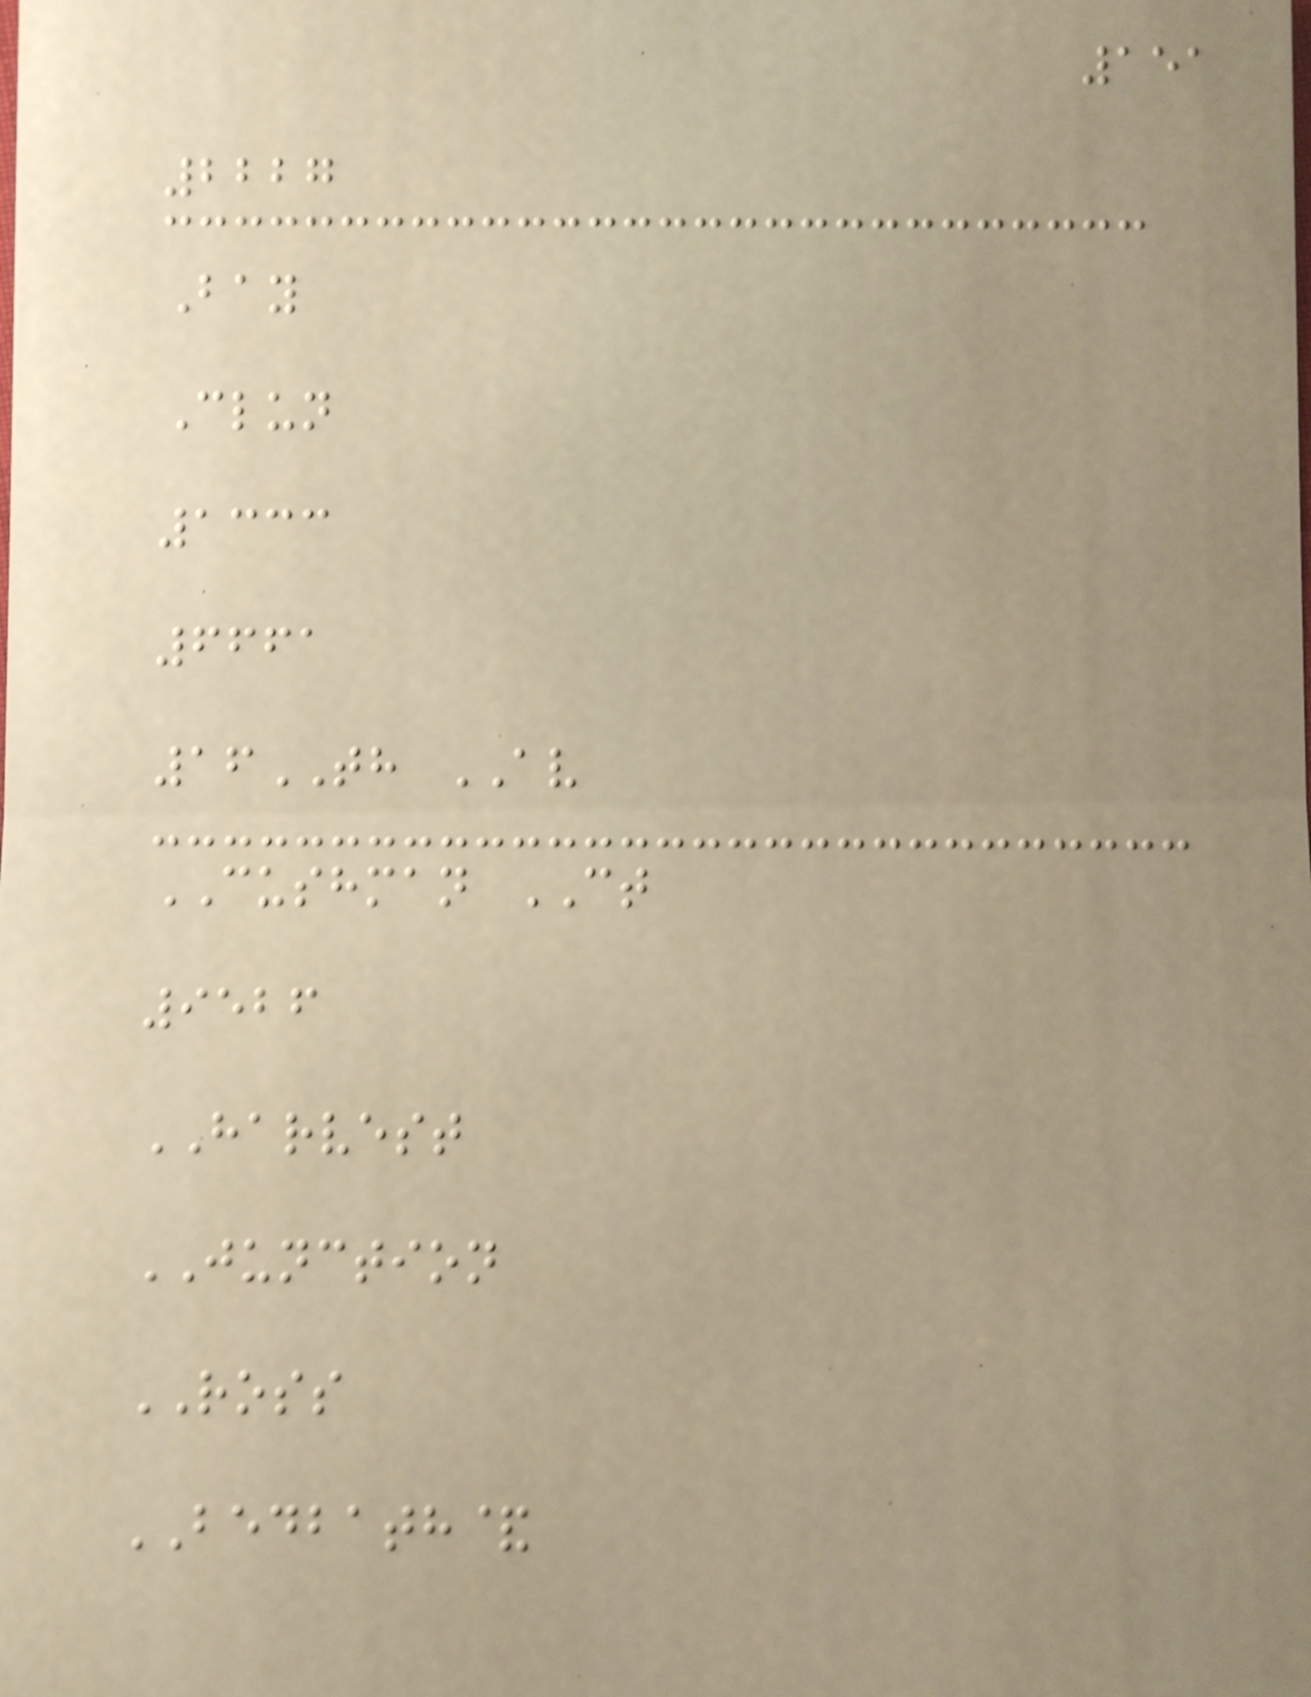151
2227
Bay
Clun
1333
6661
16TH AV
CUSHMAN CT
9526
HARVEST
JUNCTION
ROSS
BEDBATH&
